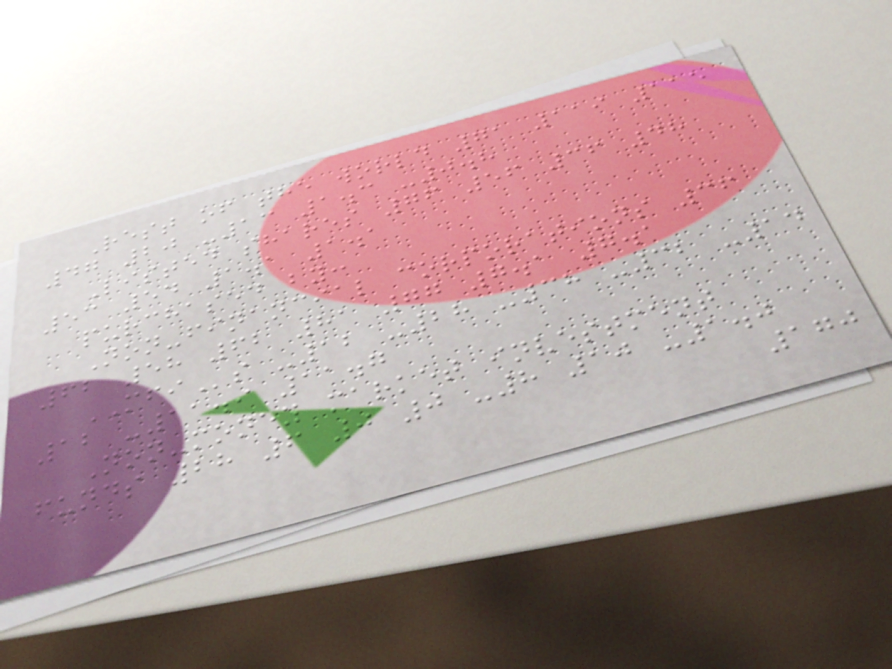Rest of the world 71 119 115
47 20 -13 1.3 -0.8
Listed shares 76 56 36 48
53 54 1.1 1.1
purchased by:
Non-financial corporations 36
62 58 62 81 77 7.1 7.1
MFIs -12 -28 -38 -32 -14
12 -11.9 11.7
Non-money market investment
funds 28 6 0 0 -8 10 -1.0
170
